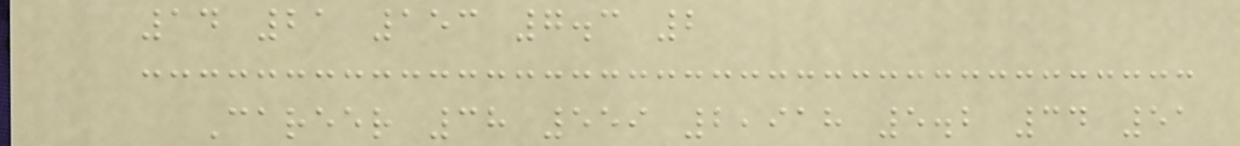14 21 153 7.3 2
Career 38 559 2,918 5.2 34 51
